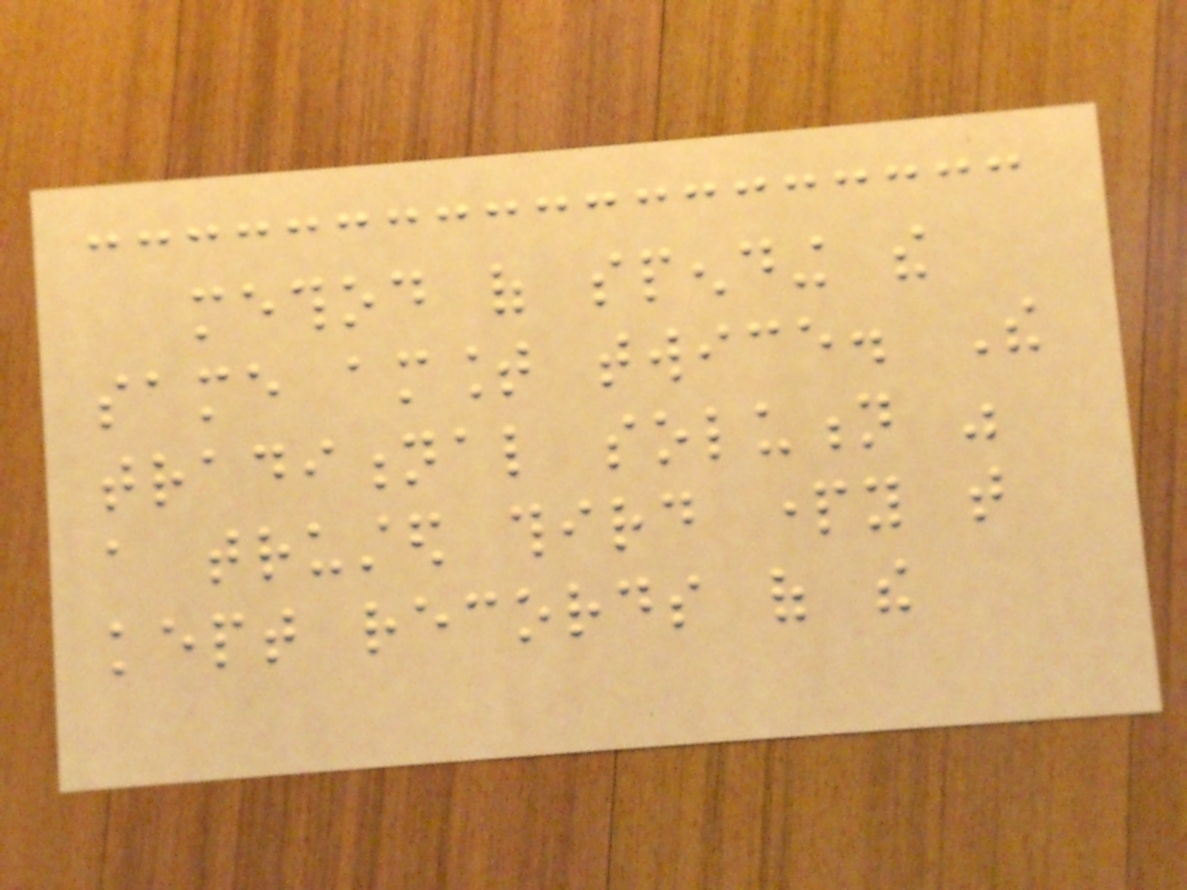method of spending the
same amount twice. The
traditional solution was
a trusted third party that
kept records of the
